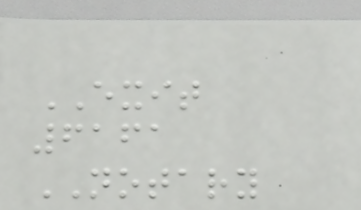EXIT
6161
NOTARY
